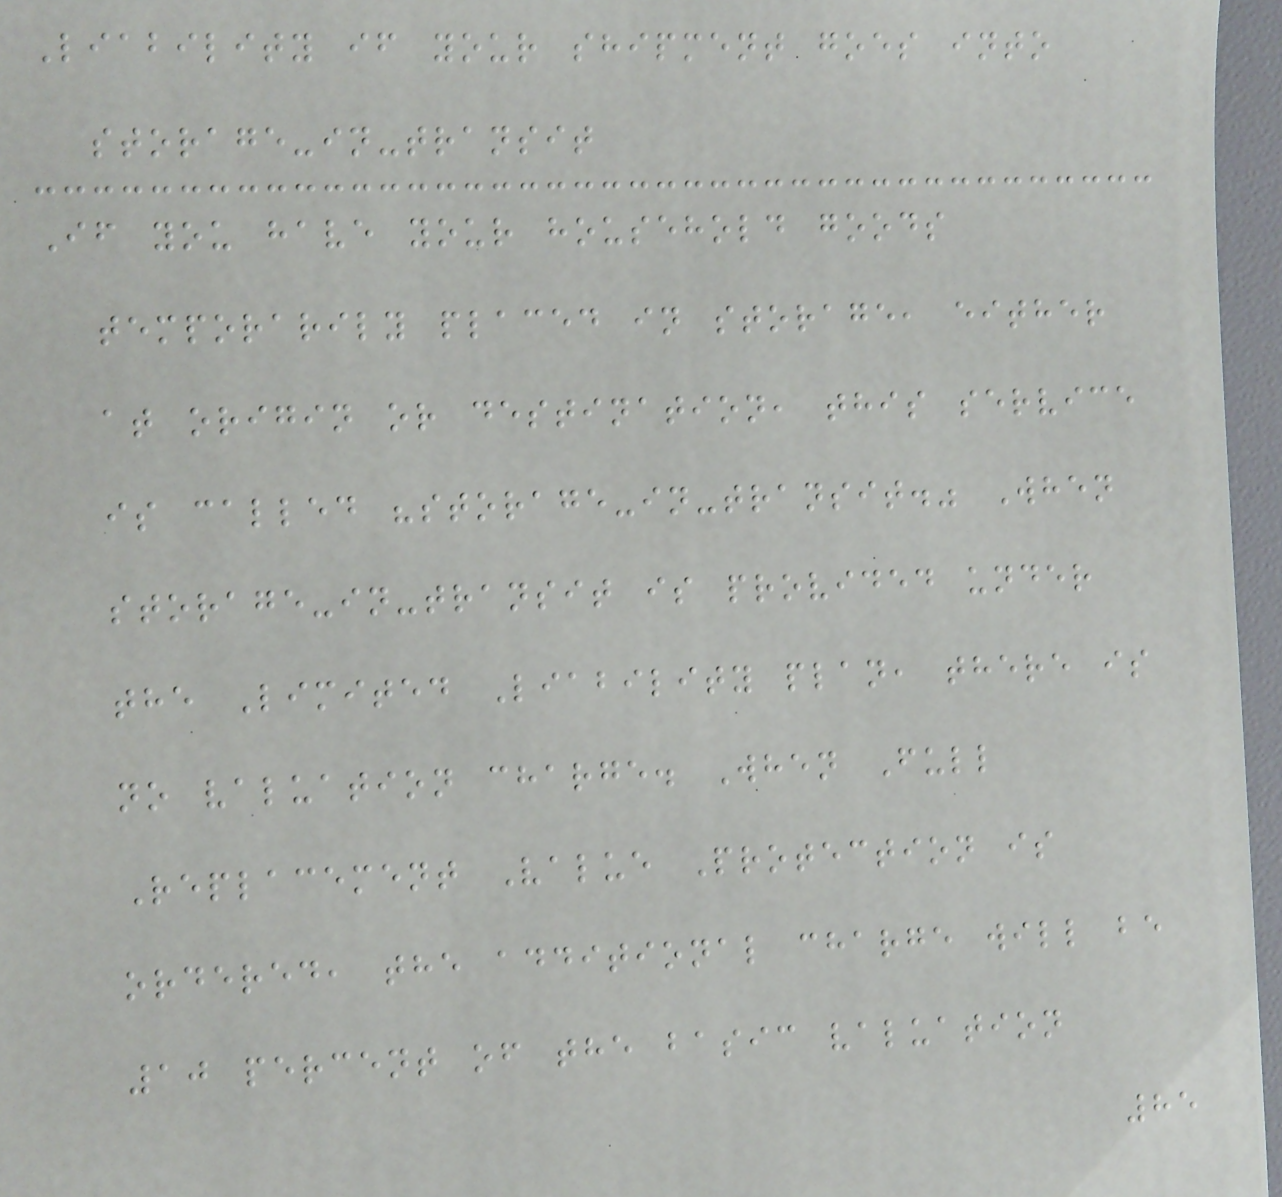Liability if your shipment goes into
storage-in-transit
If you have your household goods
temporarily placed in storage, either
at origin or destination, this service
is called "storage-in-transit." When
storage-in-transit is provided under
the Limited Liability plan, there is
no valuation charge. When Full
Replacement Value Protection is
ordered, the additional charge will be
10 percent of the basic valuation
85
